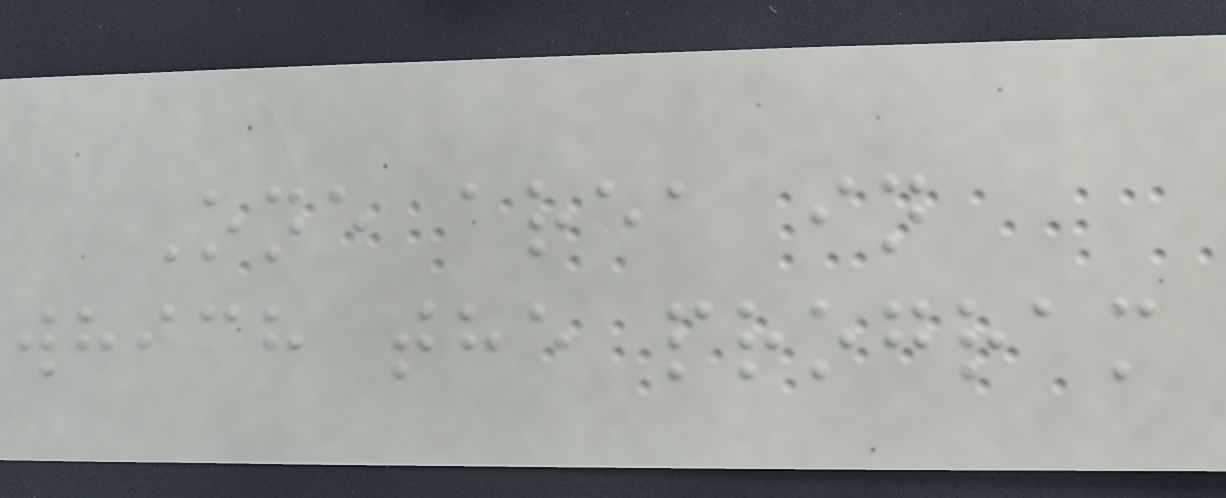One area in
which the program
